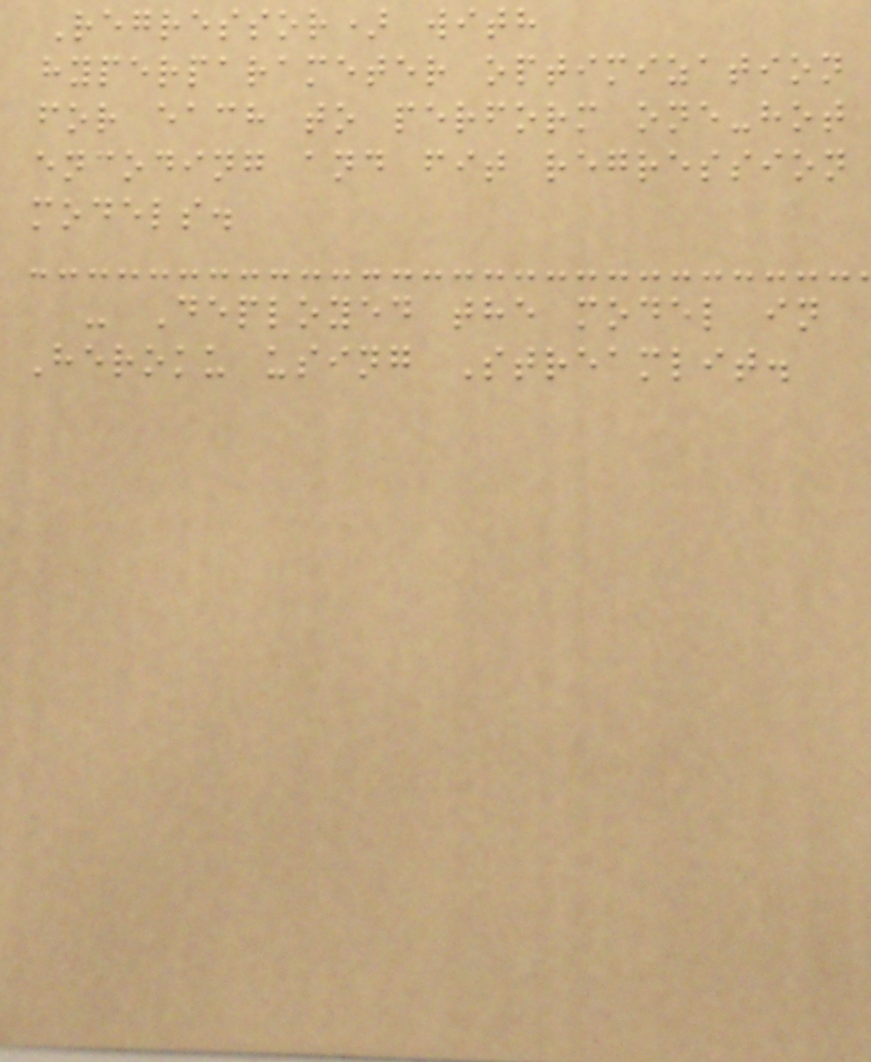Regressor) with
hyperparameter optimization
for each to perform one-hot
encoding and fit regression
models.
- Deployed the model in
Heroku using Streamlit.
